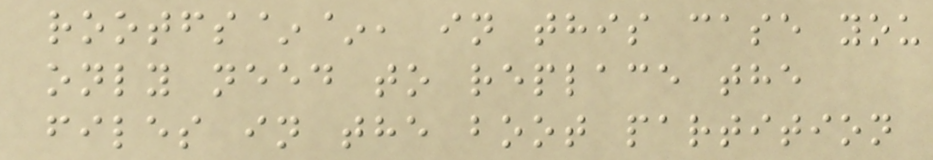rootfs~~, in this case you
only need to replace the
files in the boot partition
